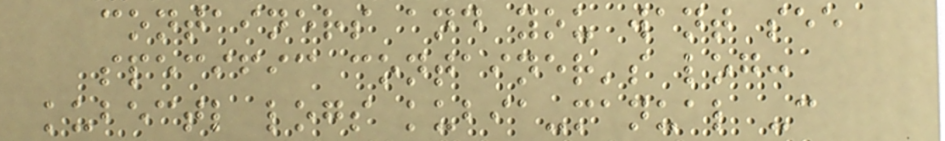containers and you want see
specific container's log:
kubectl logs kubia-manual -c
